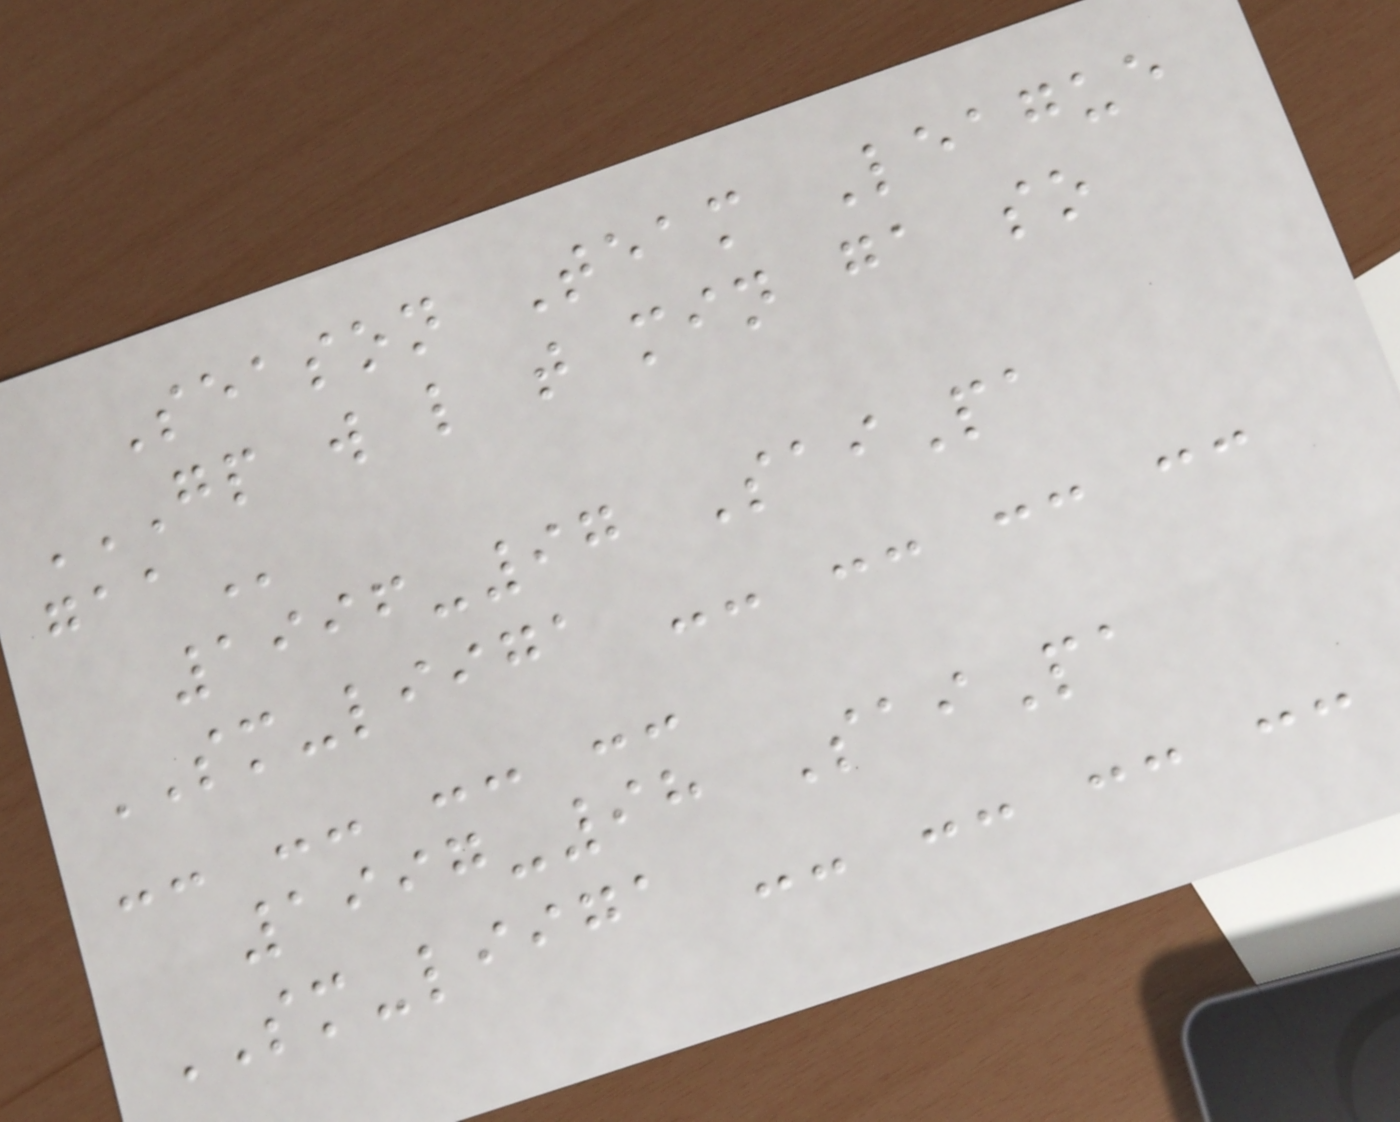Season Team League
GP W L T MIN GA SO
GAA
1996-97 SaiPa
SM-liiga -- -- -- --
-- -- -- --
1997-98 SaiPa
SM-liiga -- -- -- --
